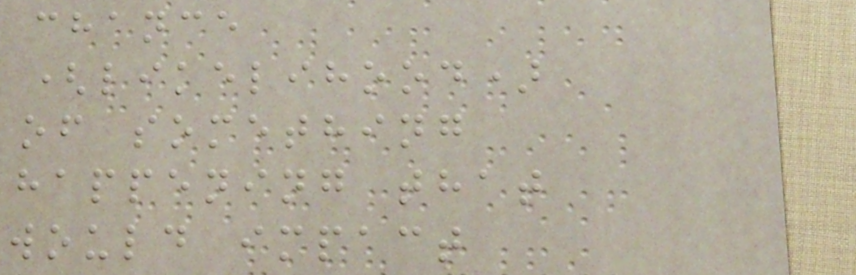chance
(likelihood)
of something
happening that
would impact
